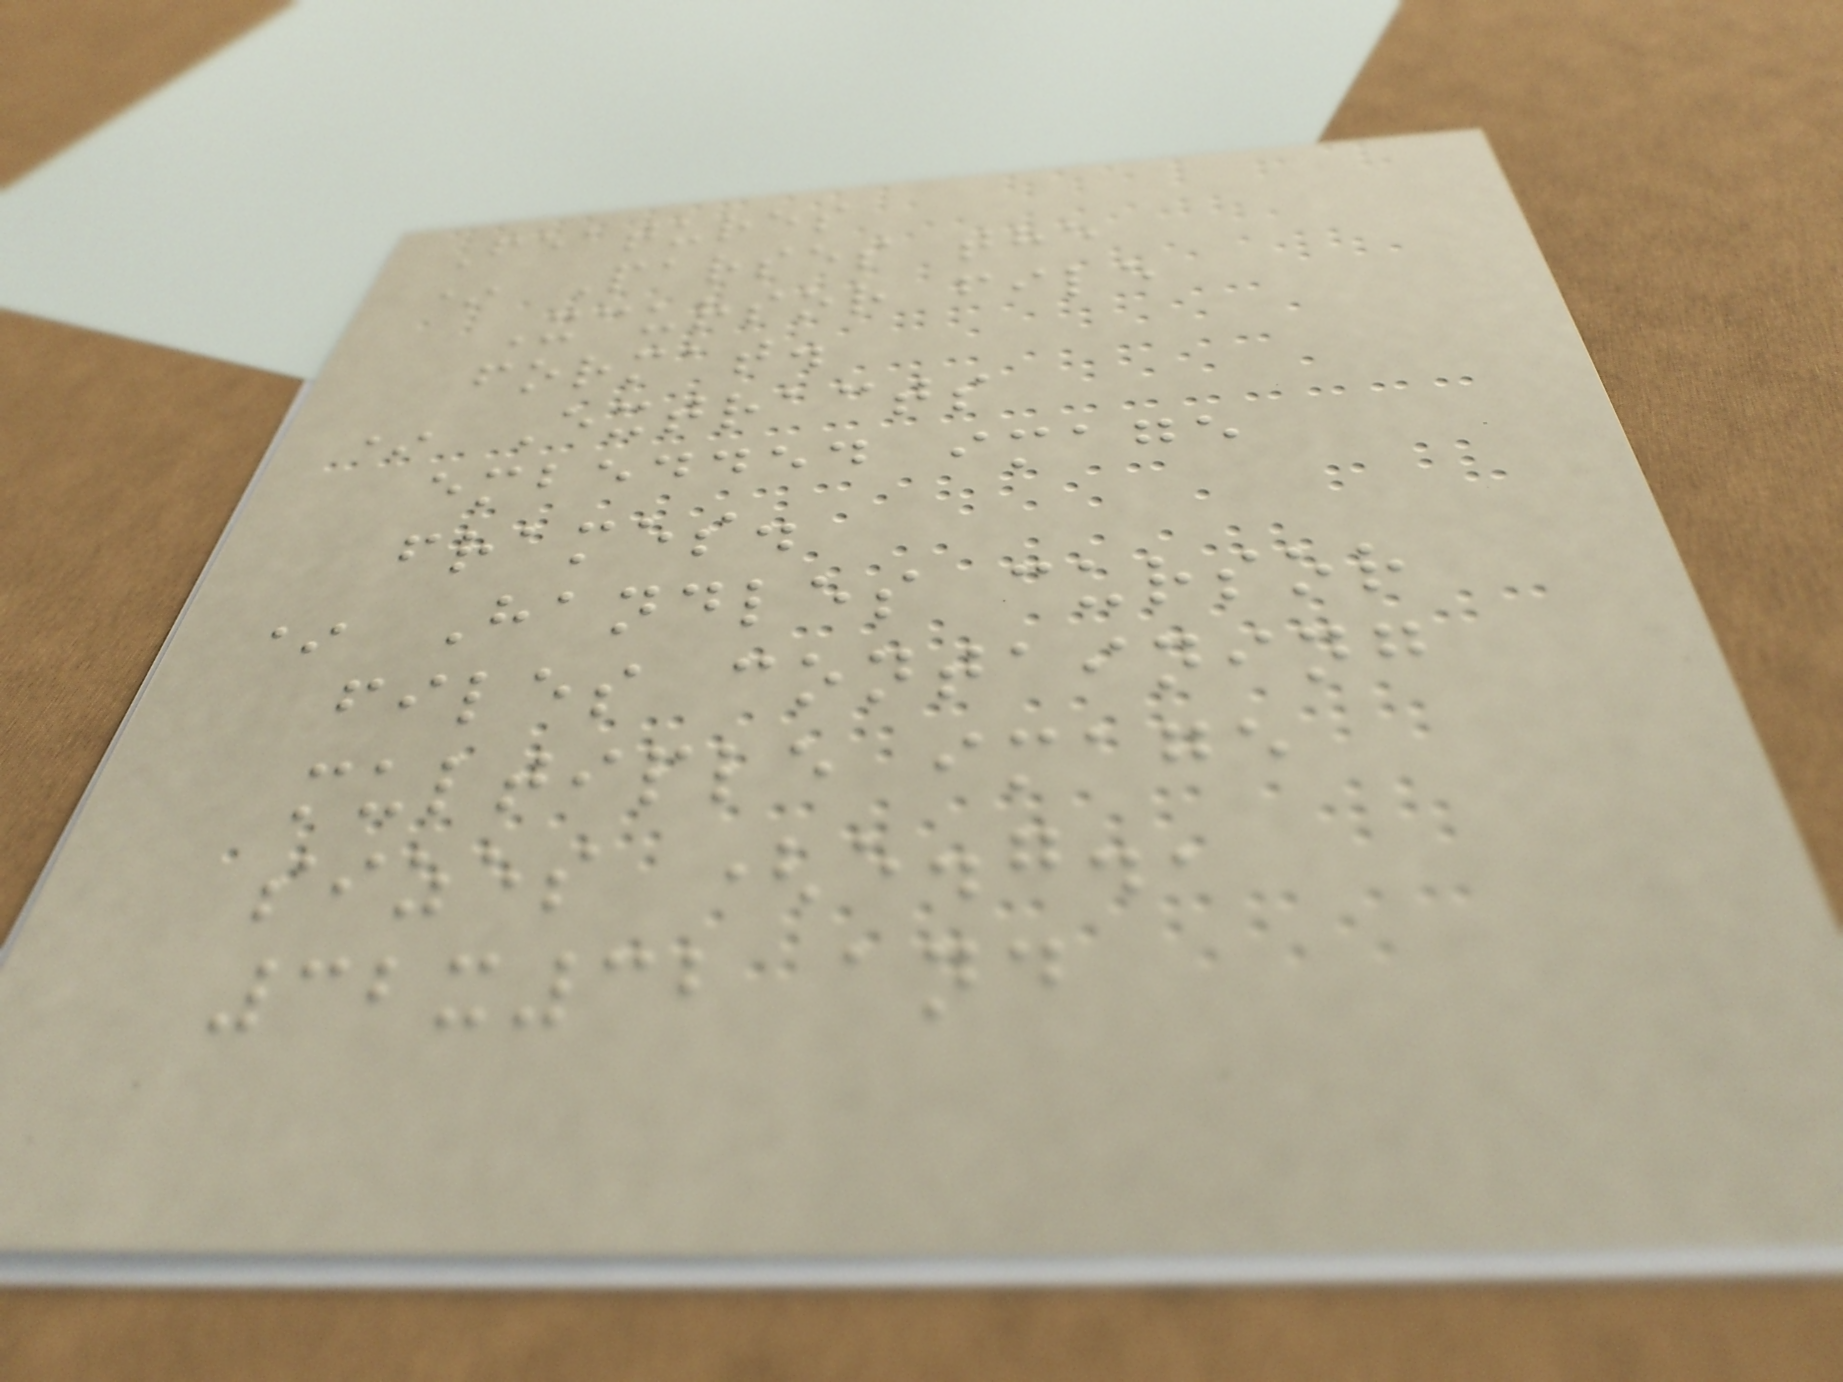Features
* Parses the
Xcursor file
format.
* Extracts
embedded image
frames.
* Handles cursor
files containing
multiple image
sizes (e.g.,
32x32 and
